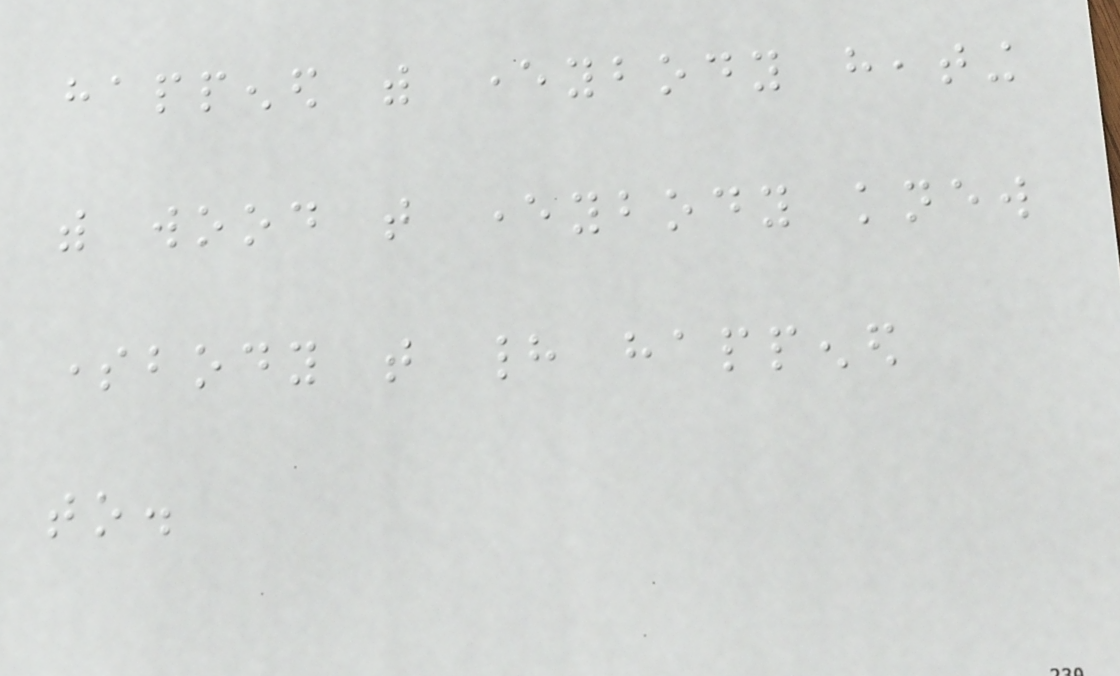happened with everybody heating
with wood that everybody knew
somebody that had happened
to.
